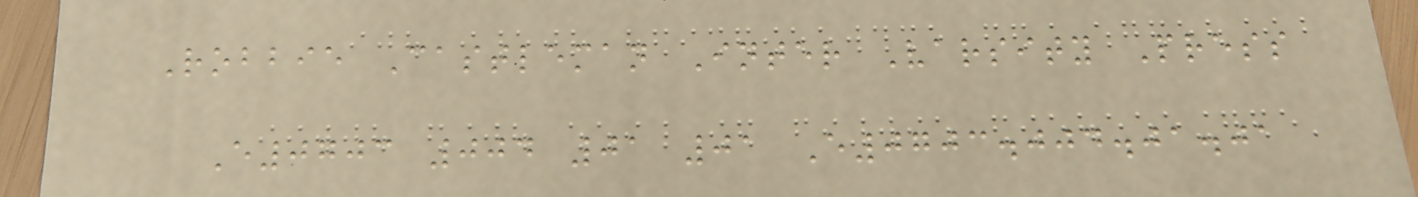Robbie Castleman Inter Varsity Press
E0703 004 01 01 E0703.004.01.01
